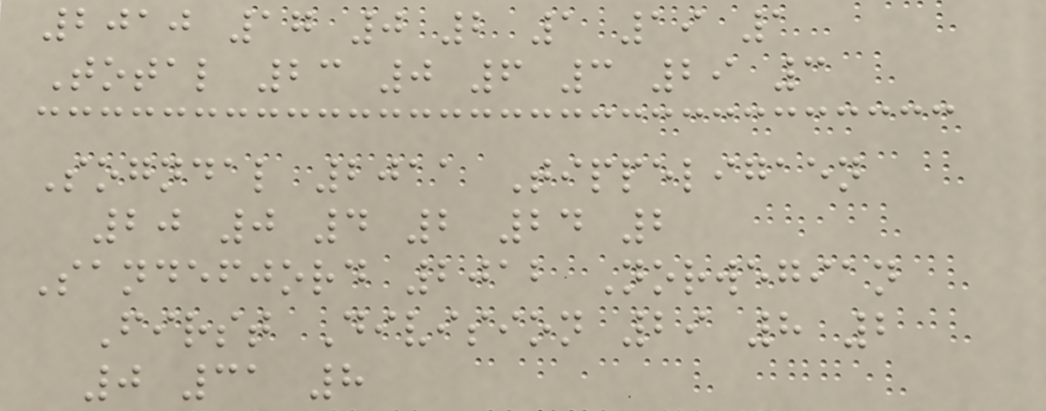2010 17 0 2 1 19 1
Total 23 0 6 3 29 3
Sogndal 2011 Tippeligaen
20 0 4 2 24 2
Sandefjord 2012 Norwegian
First Division 29 8 2
0 31 8
